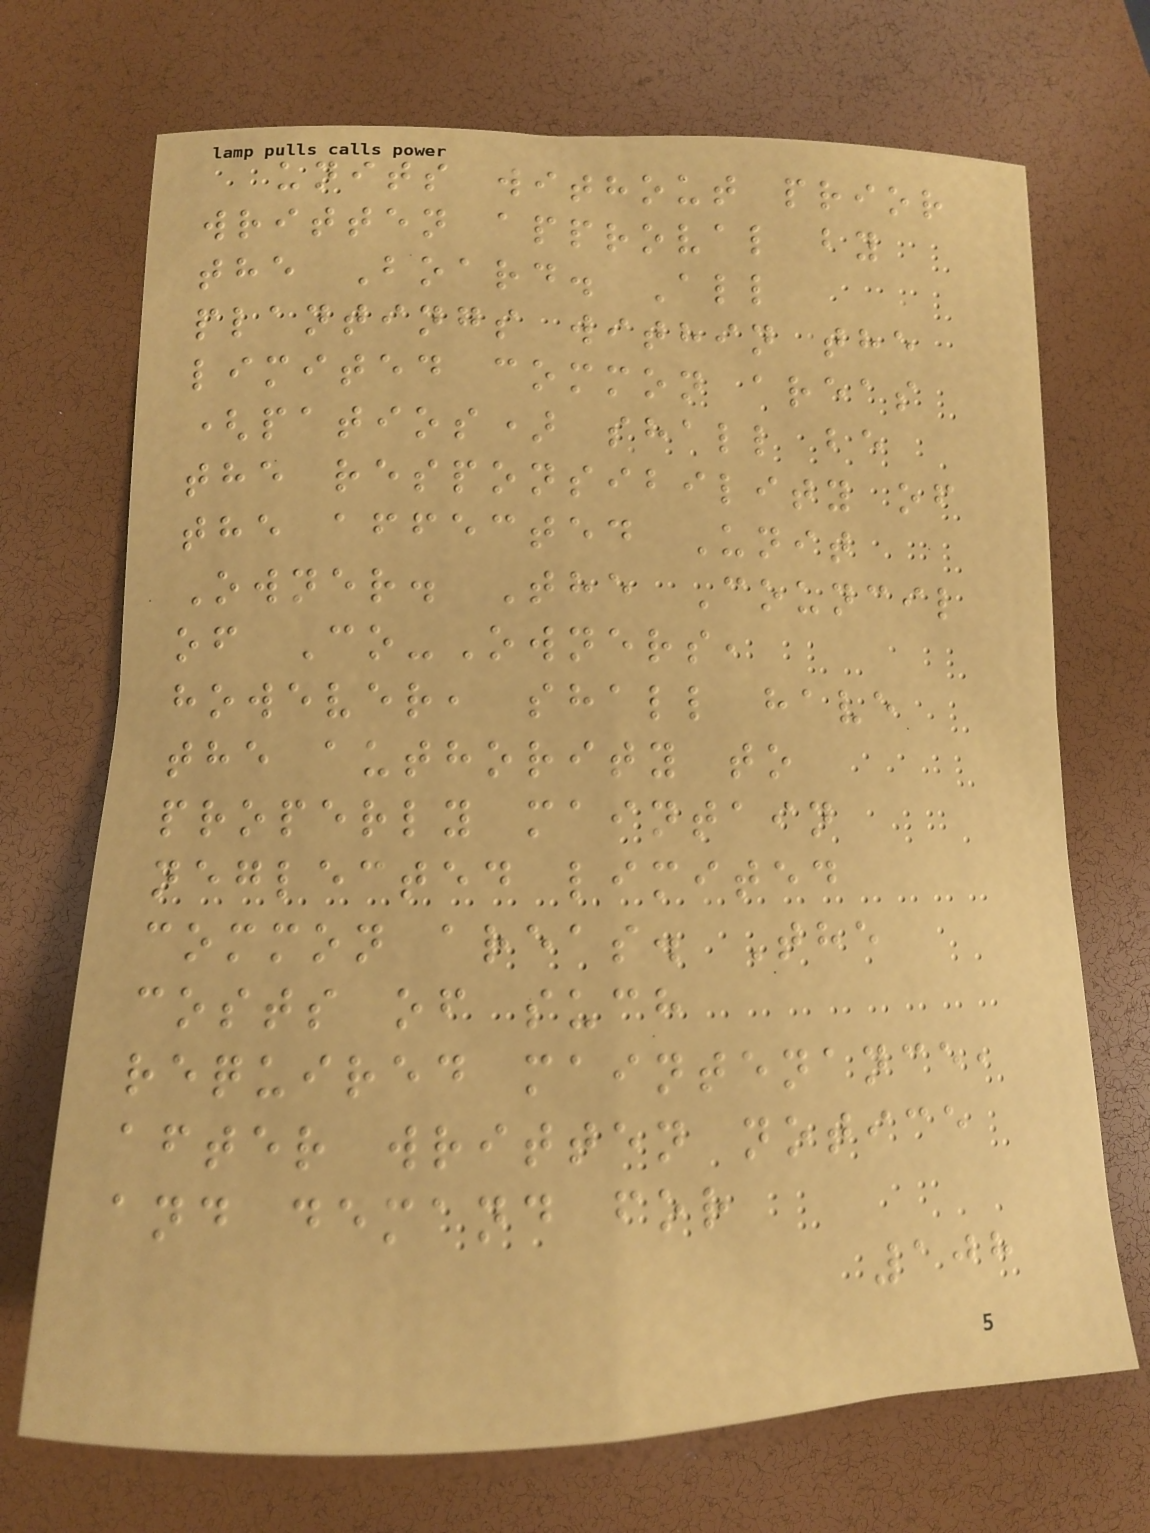units without prior
written approval by
the Board. All
plantings within the
limited common areas
(patios) shall be
the responsibility of
the affected Unit
Owner. The Council
of Co-Owners,
however, shall have
the authority to
properly maintain
neglected limited
common areas. The
costs of such
required maintenance,
after written notice
and demand for
108
